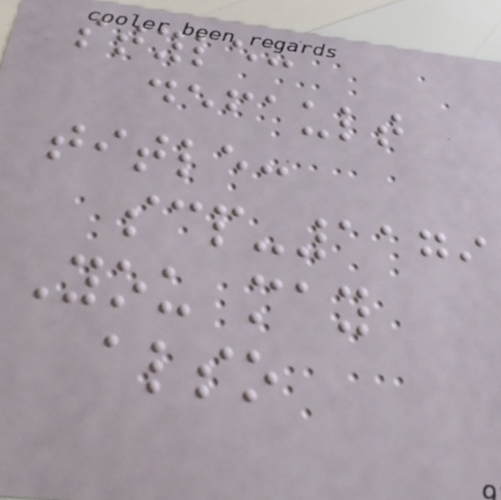style:
default
title:
scp-1179
You may
also
